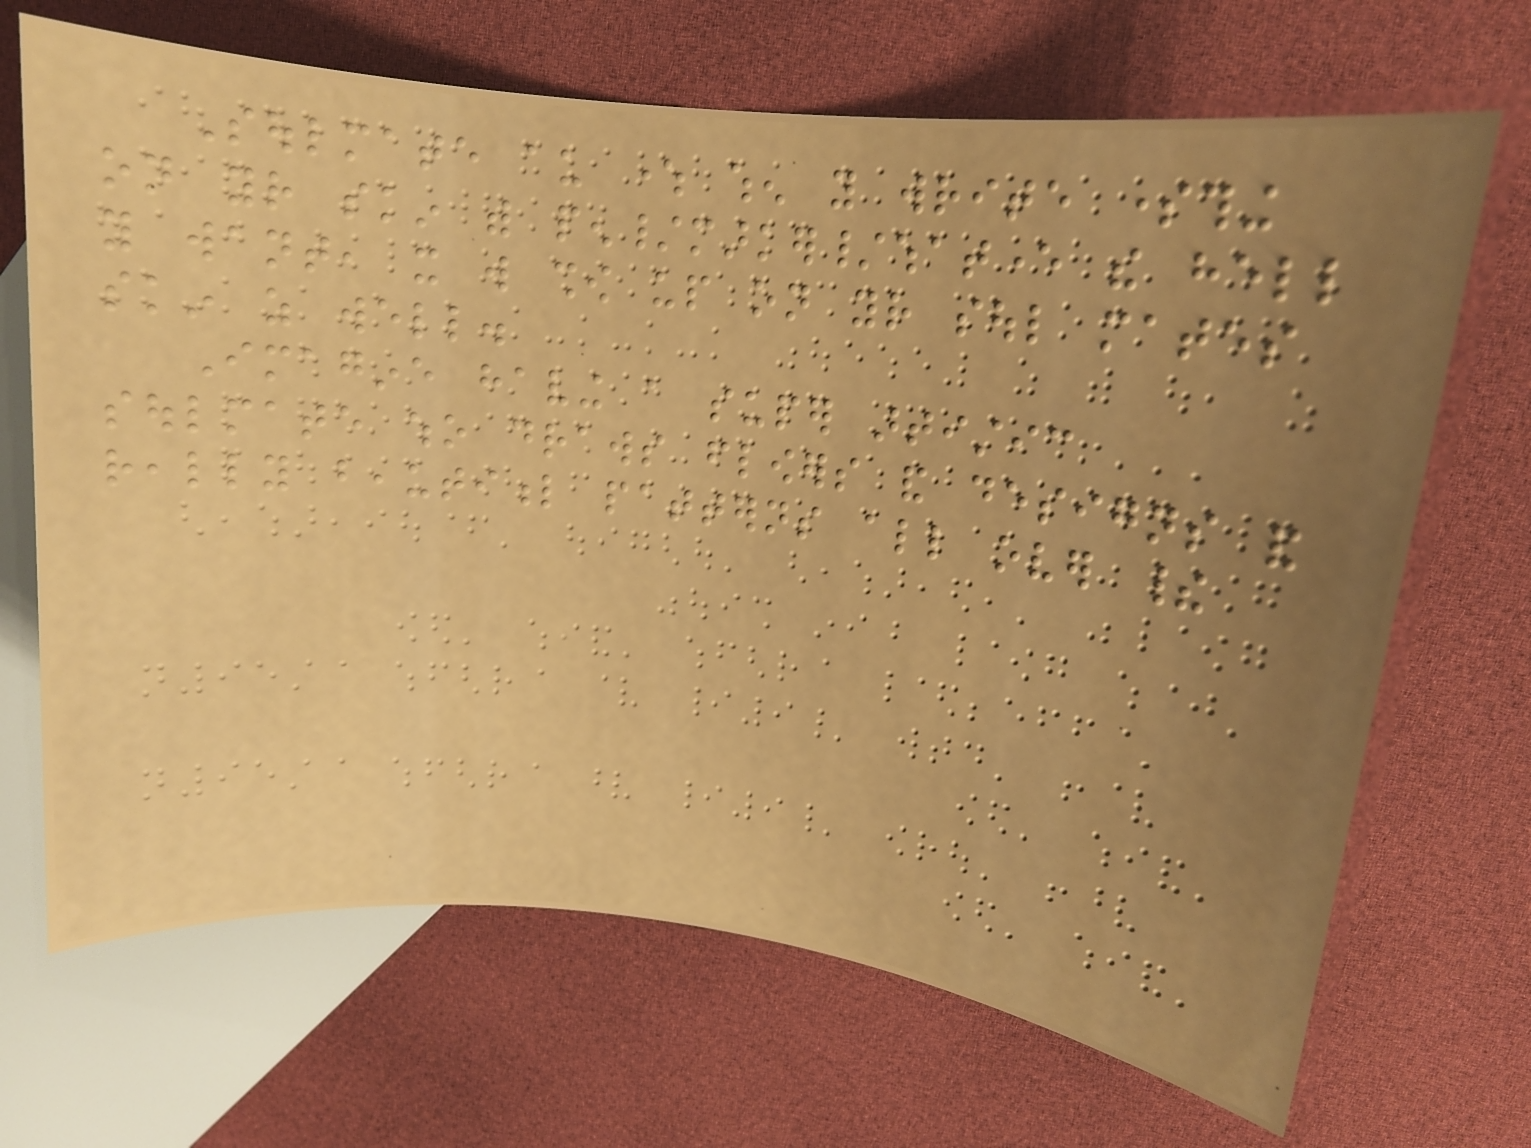Soulmate au where when you write something
on your skin with pen/marker/whatever the hell
you want, it will show up on your soul mates
skin as well.
Imagine having a super artistic
soulmate who draws flowers and designs and
really beautiful patterns all over their
